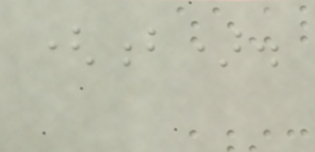(b).
